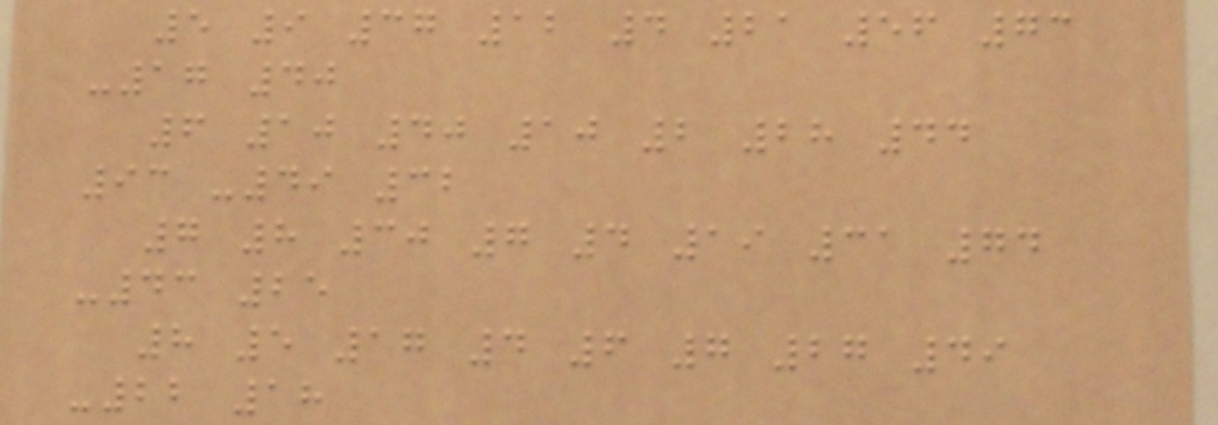5 9 37 12 4 21 56 73
-17 40
6 10 40 10 2 28 44
93 -49 32
7 8 30 7 4 19 31 74
-43 25
8 5 17 4 6 7 27 49
-22 18
